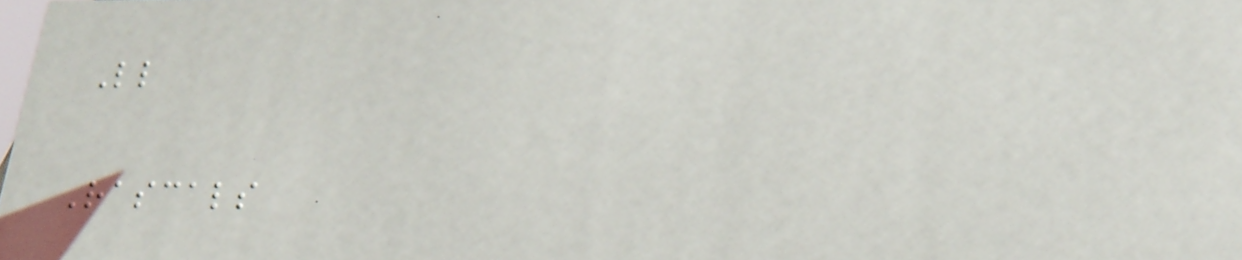Little
Rascals
